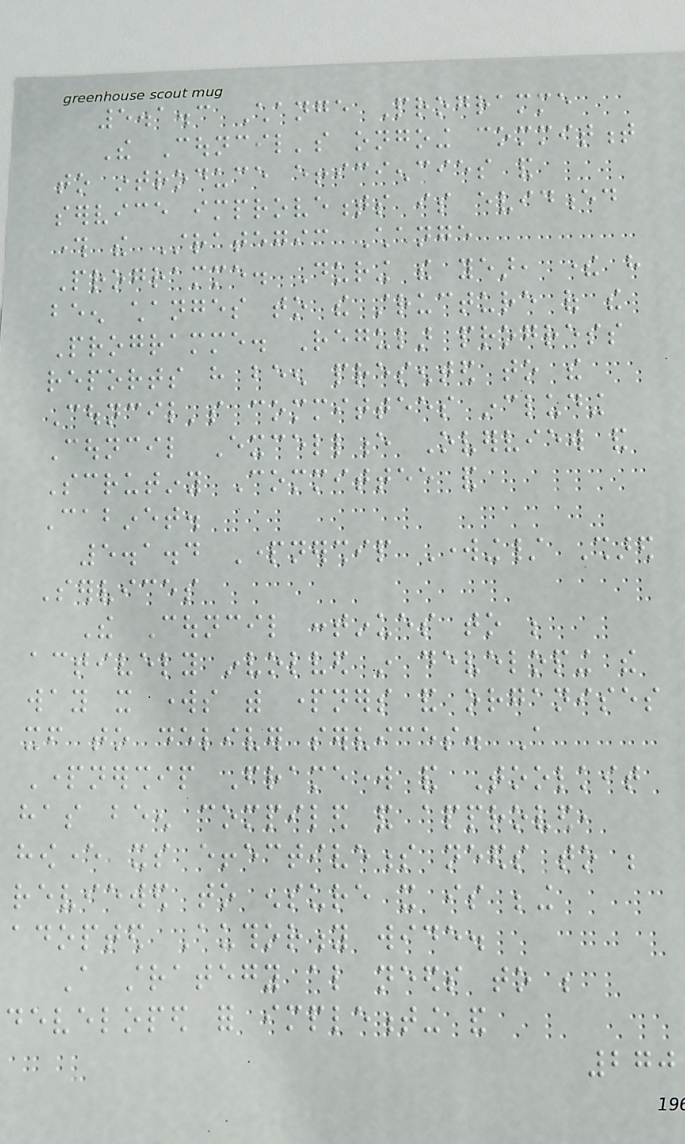5.1.3 Change Programme
The Council's ongoing commitment
to introduce efficiencies and
service improvements is evidenced
through the Strategic Change
Programme. During the year, there have
been changes to the structure of the
Programme. Regular progress
reports have been presented to the
Council's committees including
Council Excellence Overview and
Scrutiny Committee and
Cabinet.
5.1.4 Partnership Working/ Shared
Services
The Council continues to be
actively involved in developing the
way it works with partners and organises
itself to deliver services. A
Partnership Framework and Toolkit
has been compiled and approved,
however its effectiveness needs to be
reviewed to ensure it is being
adopted Authority wide.
A strategy also needs to be
developed for implementing and
270
